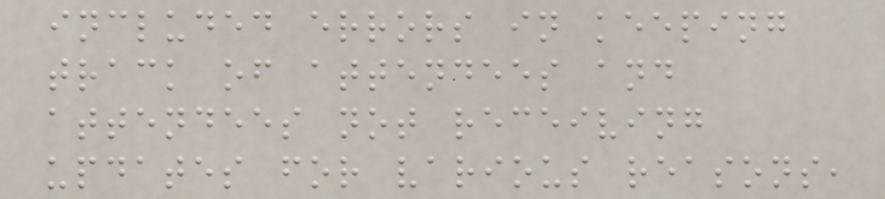included errors in keeping
track of attendees and
attendees not receiving
updates for various reasons,
